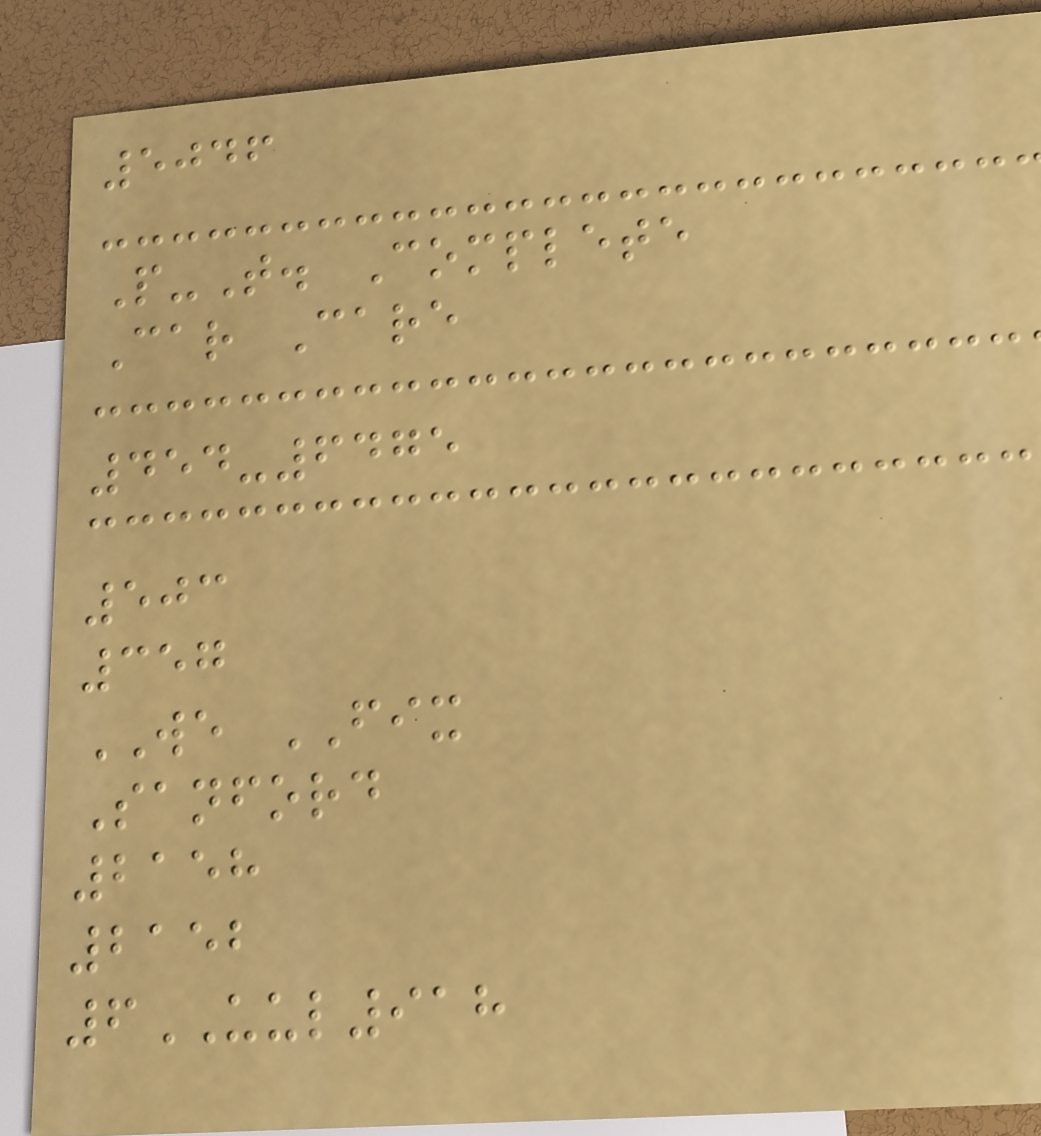5046
P-T. Complete
Car Care
454-6475
503
357
WE FIX
Sanford
2158
2152
6UUL918
